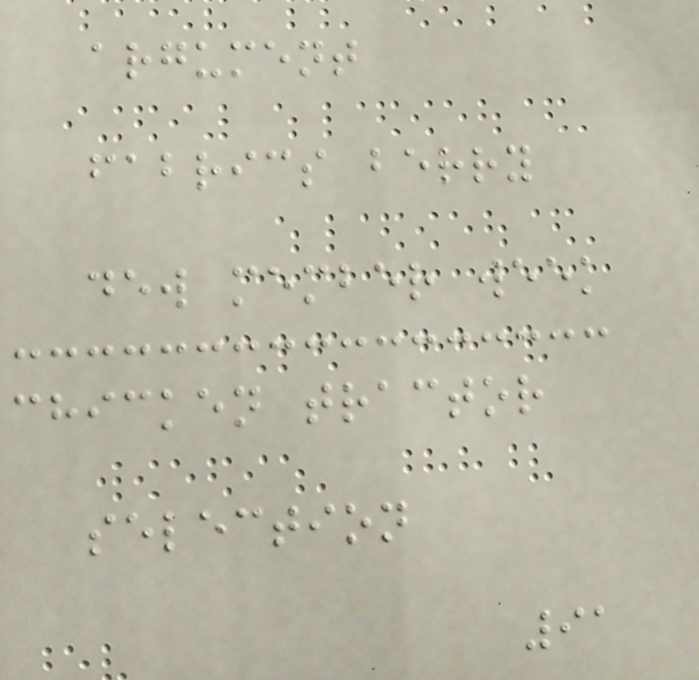argument
fabrics berry
dew member week
chicken tractor
selection
91
